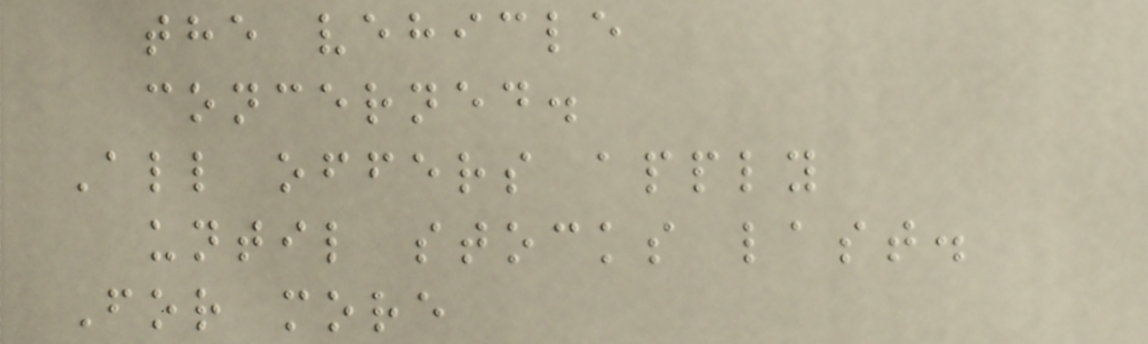the vehicle
concerned.
All offers apply
until stocks last.
For more
